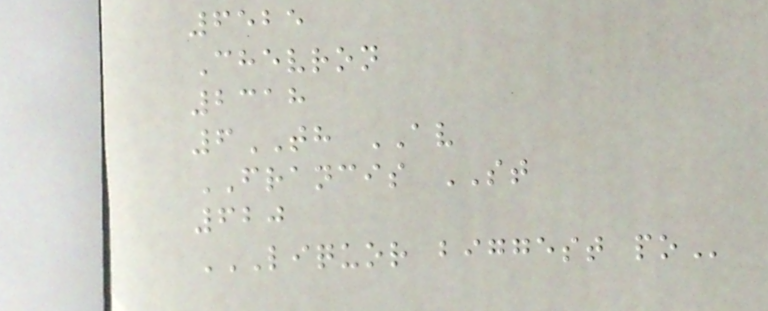6525
Chevron
2318
6TH AV
FRANCIS ST
620
LIQUOR BIGGEST PO
